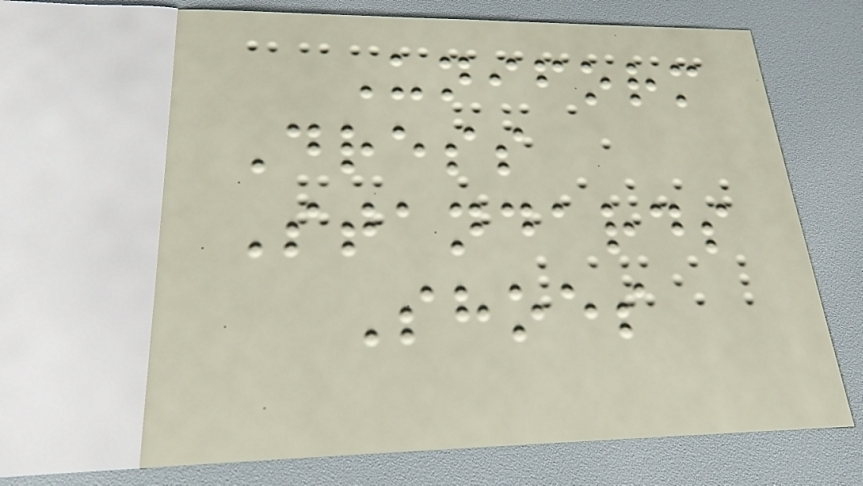Uniform
Dress
Standards
Shoes
